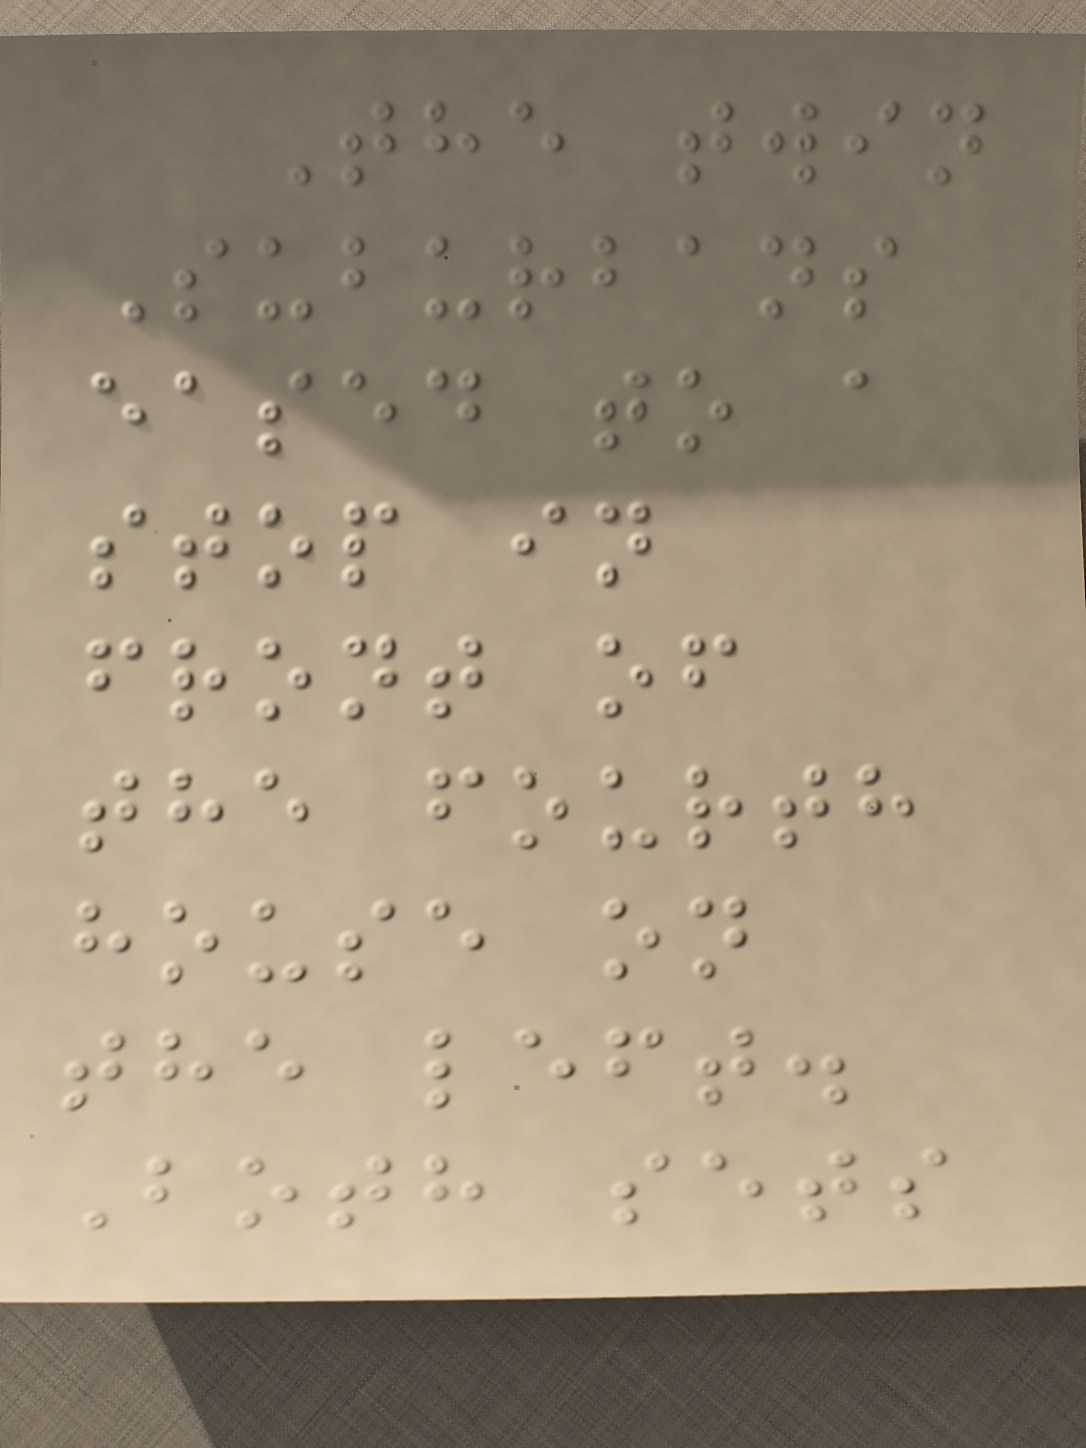The twin
Suburbans
eased to a
stop in
front of
the fourth
house on
the left.
Both sets
